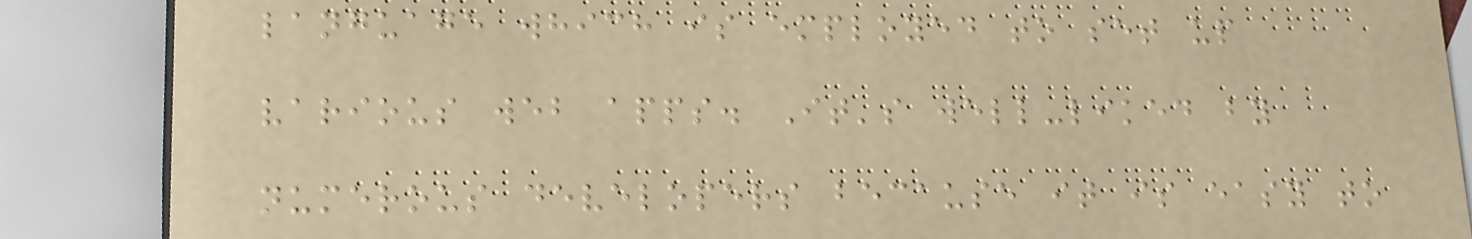language which is employed to set up
various web apps. It's well-liked by
numerous developers because it is easy to
